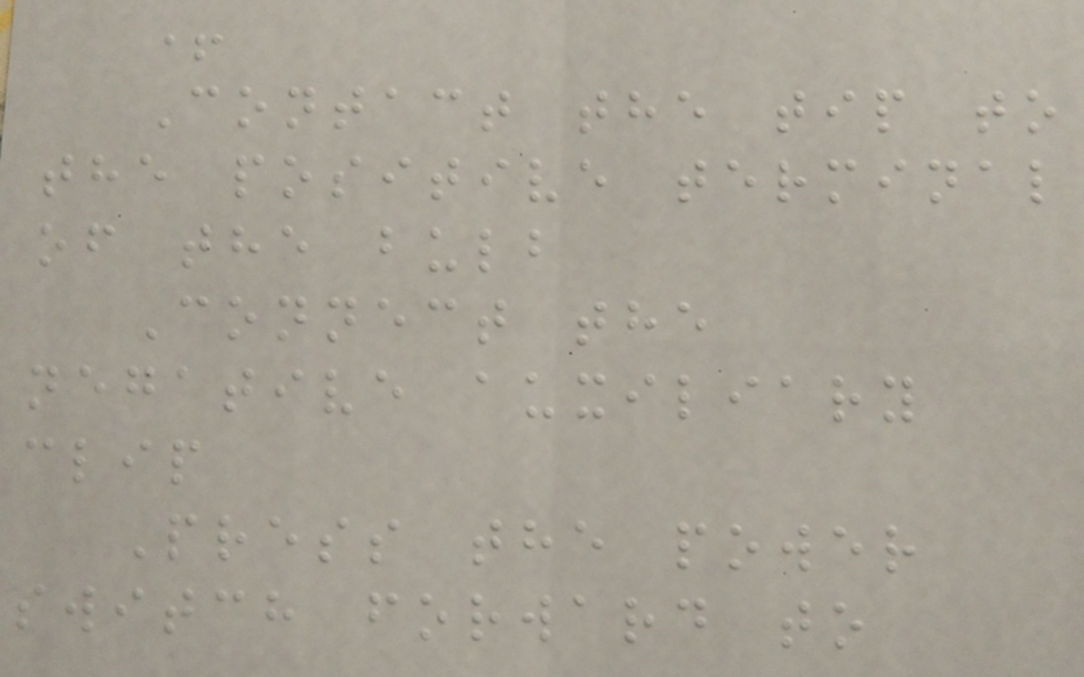+
Contact the tip to
the positive terminal
of the bulb
Connect the
negative auxiliary
clip
Press the power
switch forward to
